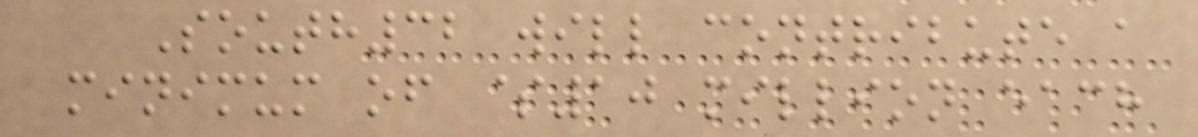South32 will contribute a
minimum of $10 million each
